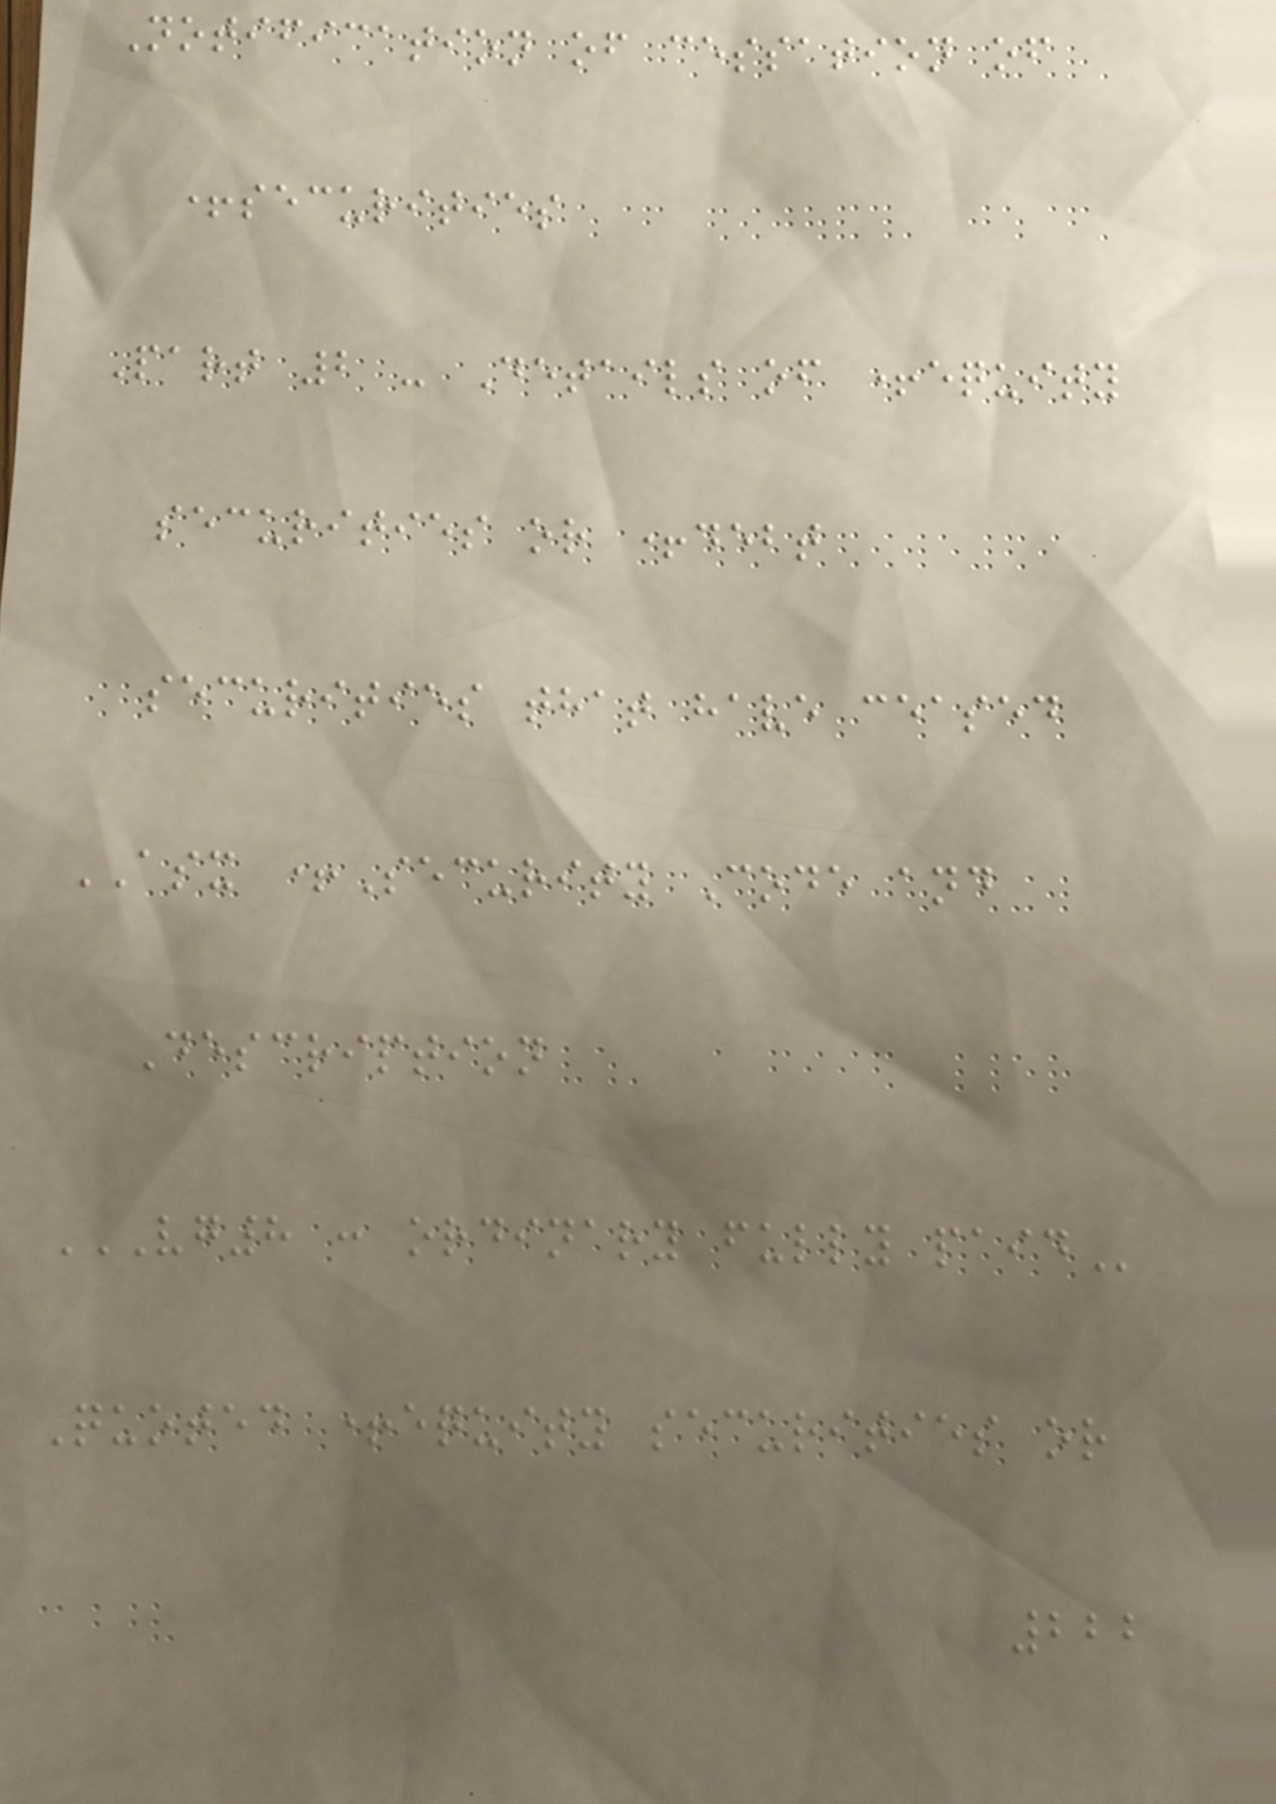Notification of cessation of
+securities
Part 2 - Details of +equity
securities or +debt
securities that have ceased
ASX +Security Code and
Description
VG8 : ORDINARY FULLY PAID
Quoted +equity securities or
222
